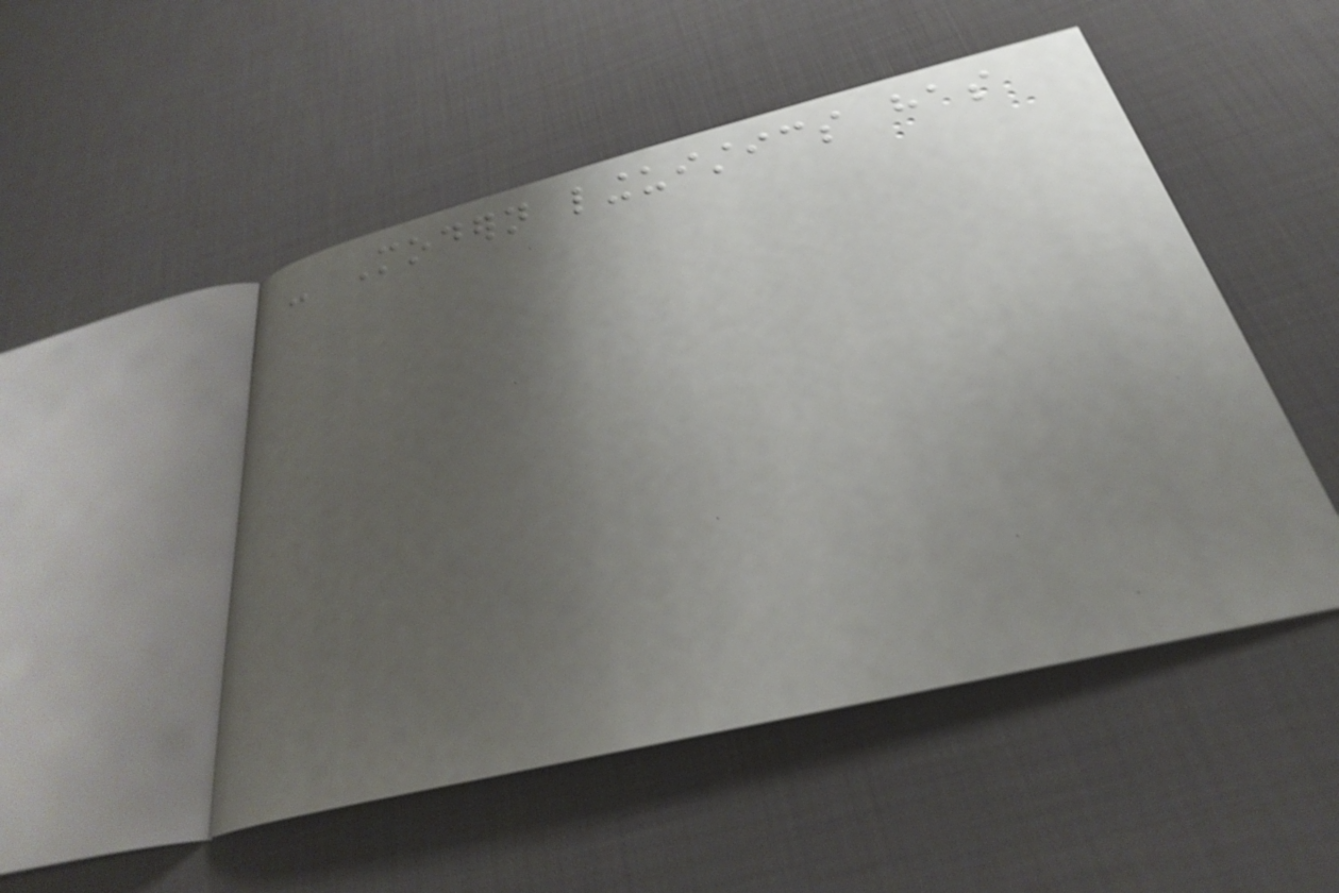- Modern linguistics has
